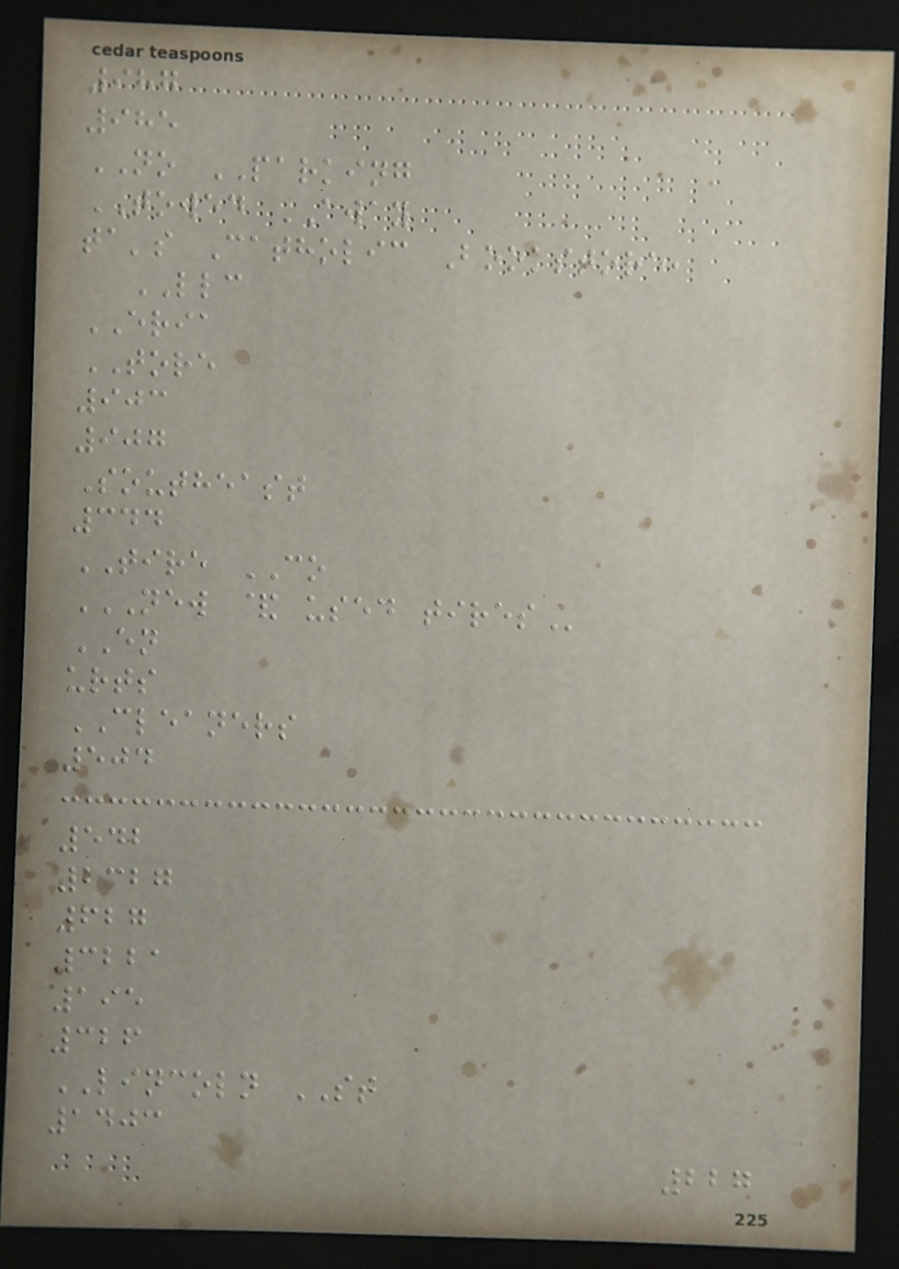987
985
NO PARKING
TOWED AWAY
ta's Catholic Bookstore,
LLC
ERIA
TORE
903
907
Southeast
344
TIRE CO
NEW & USED TIRES
EN
urts
CLEANERS
504
542
2327
627
3221
195
326
LINCOLN ST
1403
227
